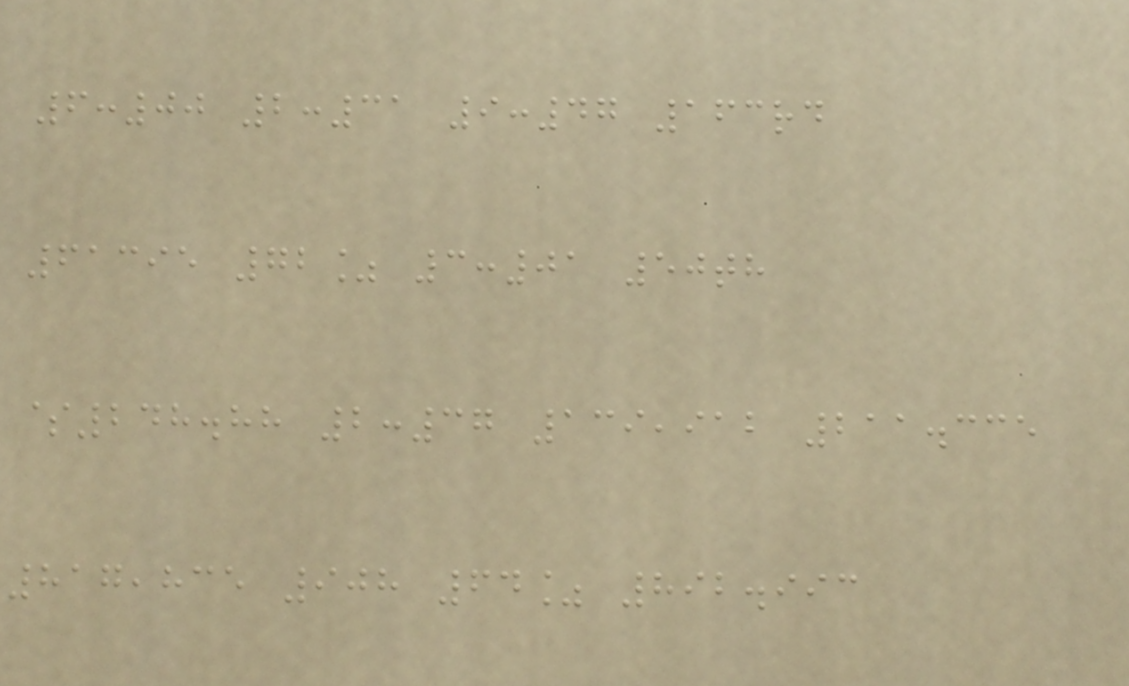6:00 2:31 9:47 163rd
61395 72% 3:01 50th
$248.88 2:37 139,912 211.335
817,835 908 64% 892.993
